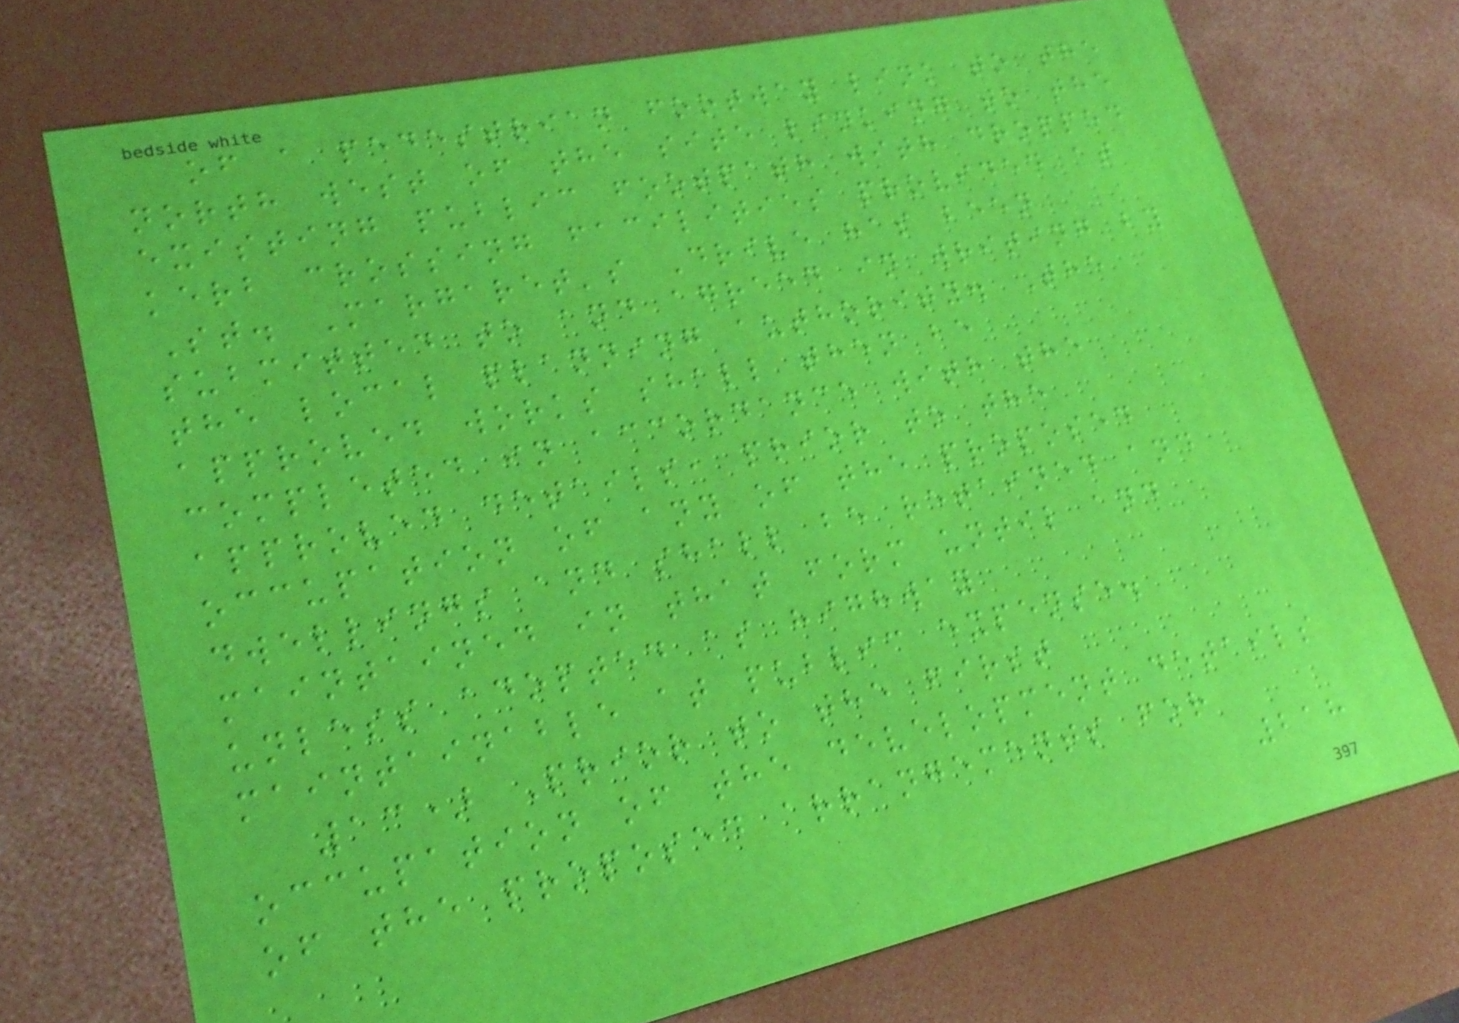of a pedestrian footway link to the
north west of the site linking to the
existing public footpath with dropped
kerb crossing facilities provided at
St. Margaret's Drive has been
submitted to and agreed in writing by
the local planning authority. The
approved works shall then be
completed in accordance with the
approved details, prior to the
occupation of any of the proposed
dwellings and shall be retained and
maintained in that form until and
unless adopted as highway
maintainable at public expense.
13) Prior to the first
occupation of the development details
of the proposed arrangements for
218
